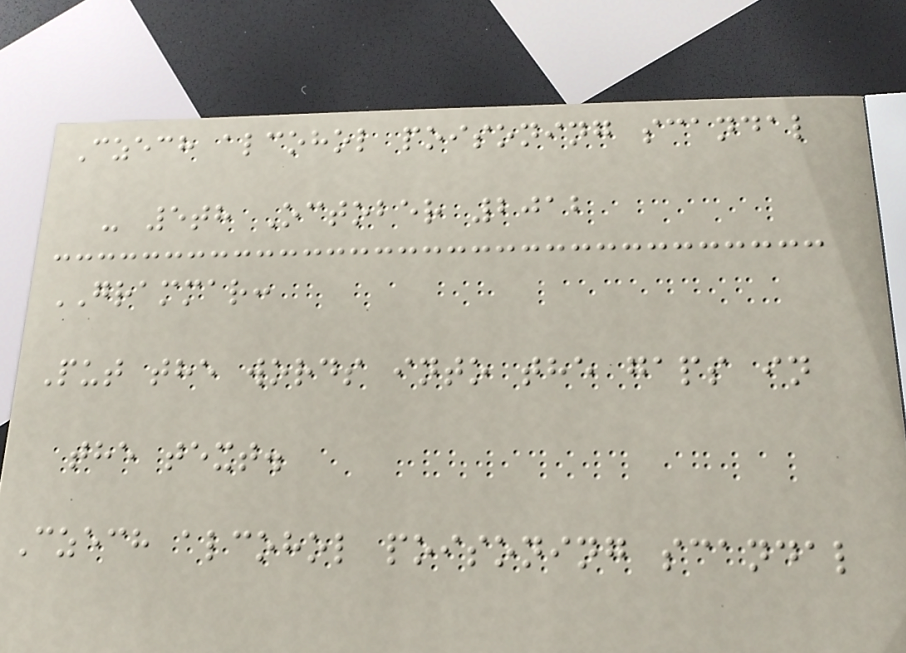Czech alcohol poisoning scandal
- 5th October 2012
GRAMMAR:
Put the words into the gaps in
the text.
Czech alcohol poisoning scandal
